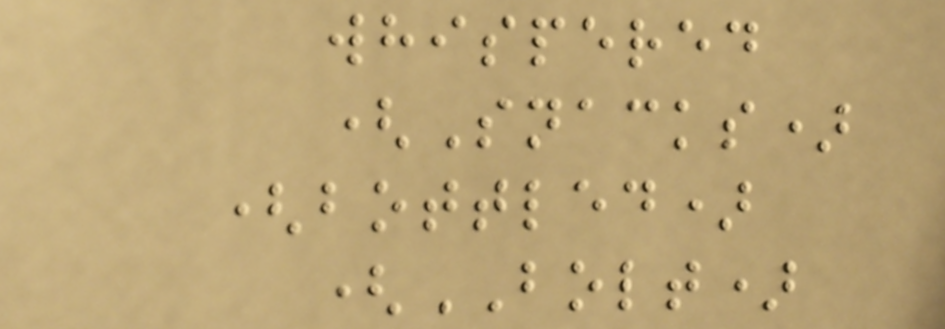whispered
(Snacks)
(bottled)
(BOLT)
